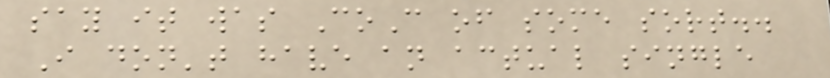say it was CoC of some sort..
I don't have an actual single
